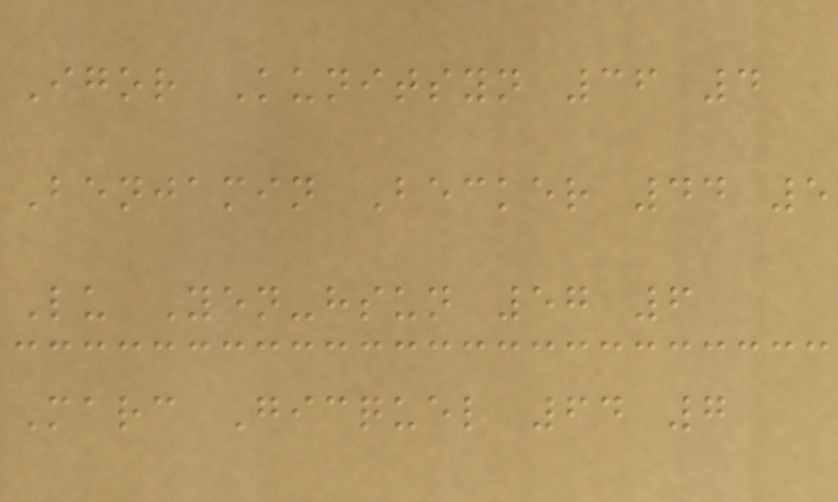Igor Kunitsyn 36 4
Benjamin Becker 44 5
Lu Yen-hsun 57 6
Marc Gicquel 64 7
